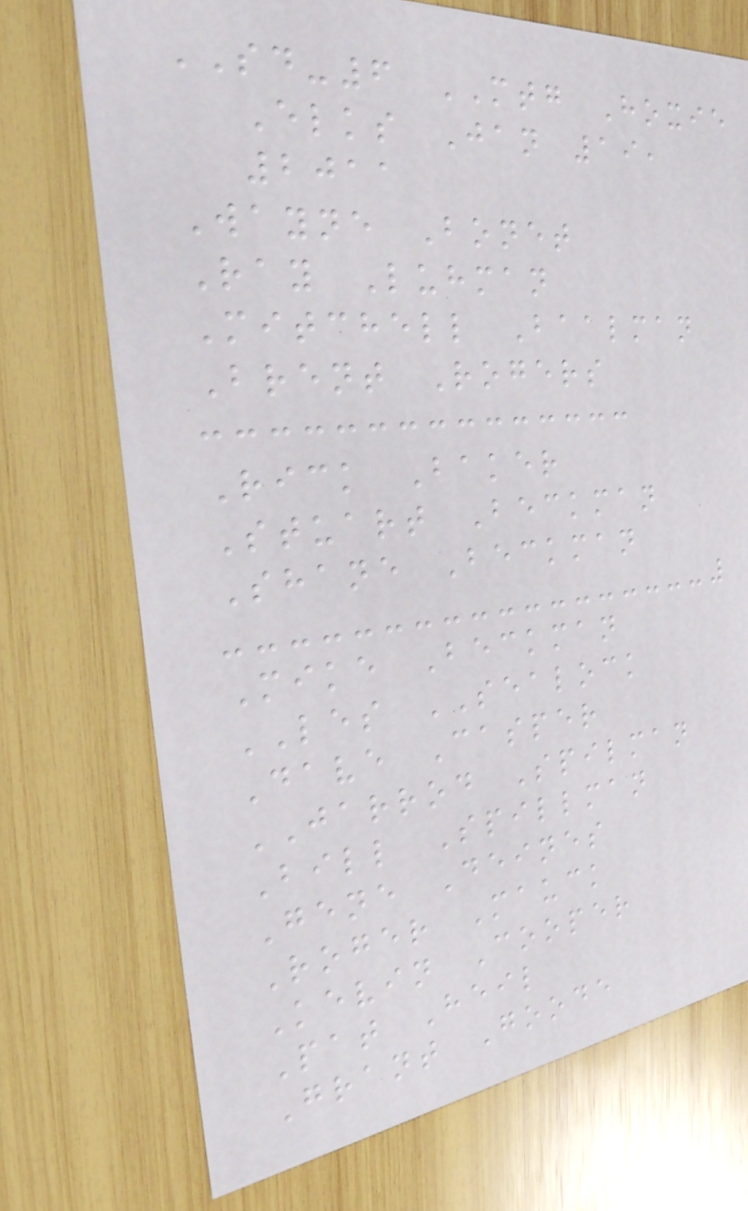SD-6 MTG Hoxie
Elks Jan 19,
2011
Wayne Bonet
Ray Luhman
Mitchell Baalman
Brent Rogers
Rick Baker
Stuart Beckman
Shane Beckman
Mike Beckman
LES SEALOCK
Dave Casper
JARROD Spilman
Bill Spillman
Gene Deines
Roger Mauck
Kevin Cooper
Pat Heil
Grant Goode
